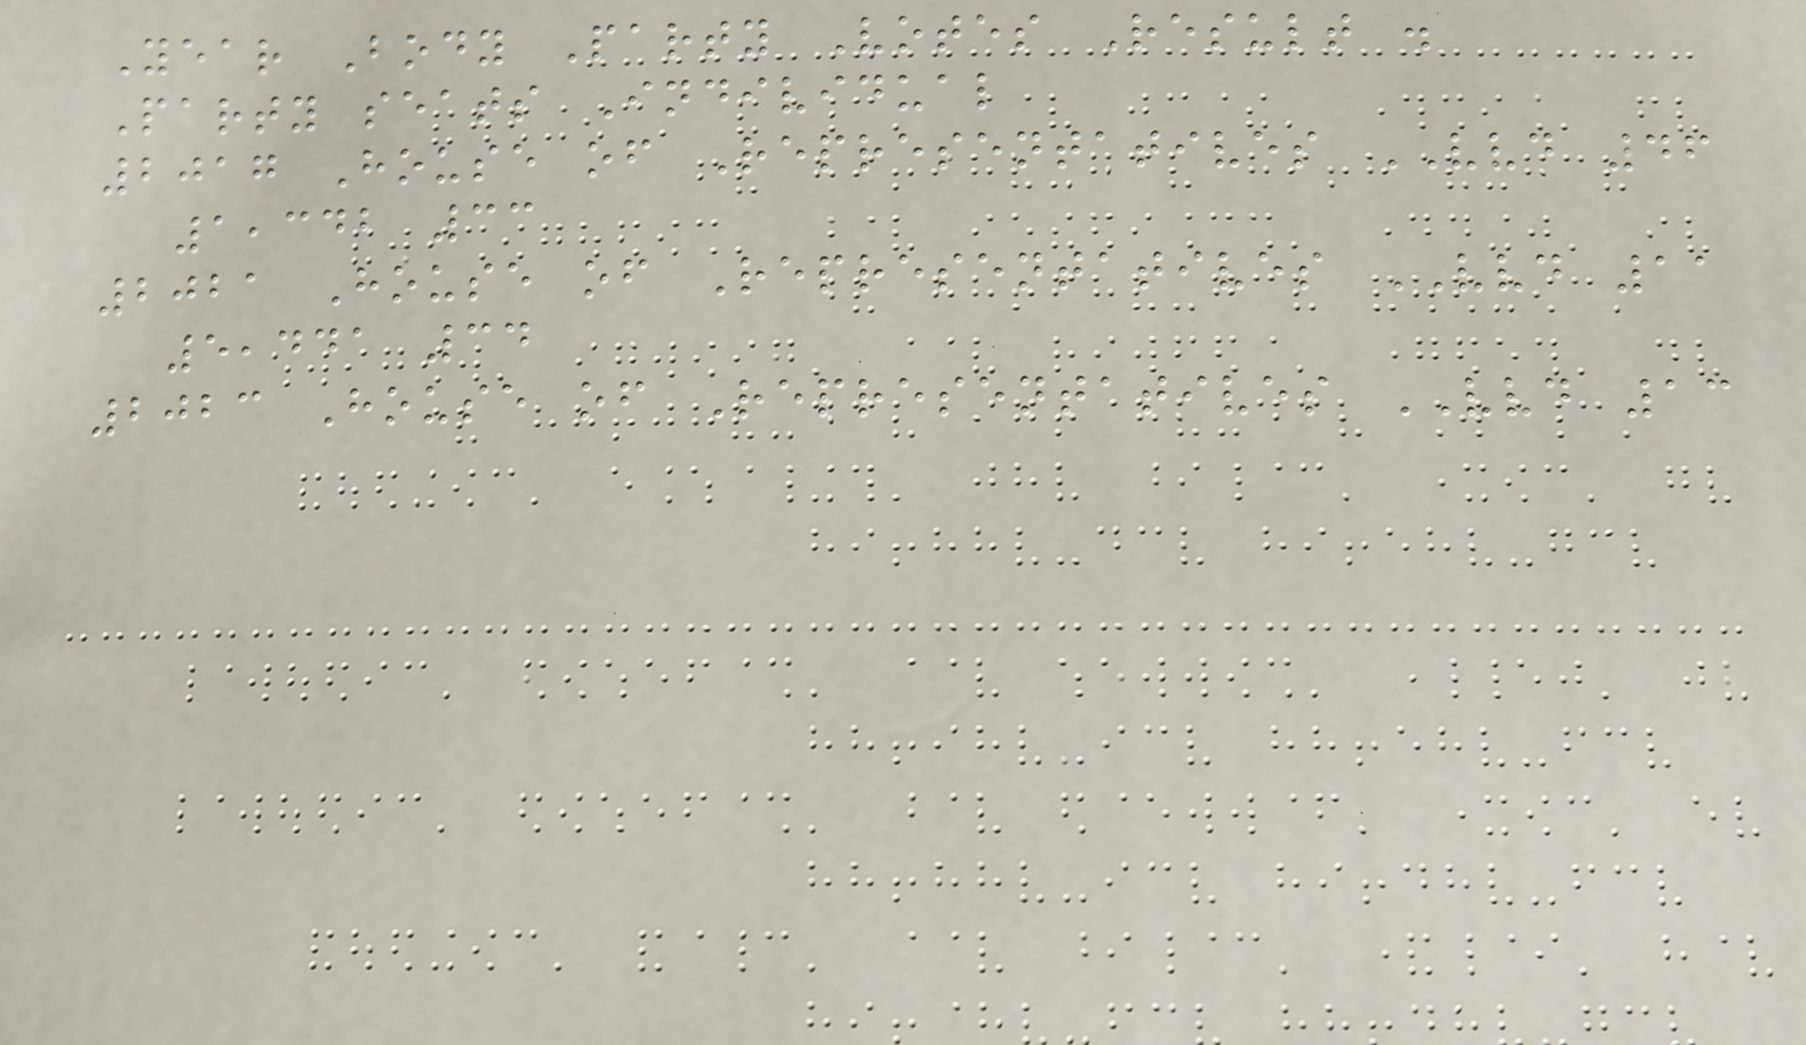Year Body Party Votes Result .
Party seats Individual
2017 House of Representatives VVD 46
1,342 33
2021 House of Representatives VVD 11
5,441 34
2023 House of Representatives VVD 13
